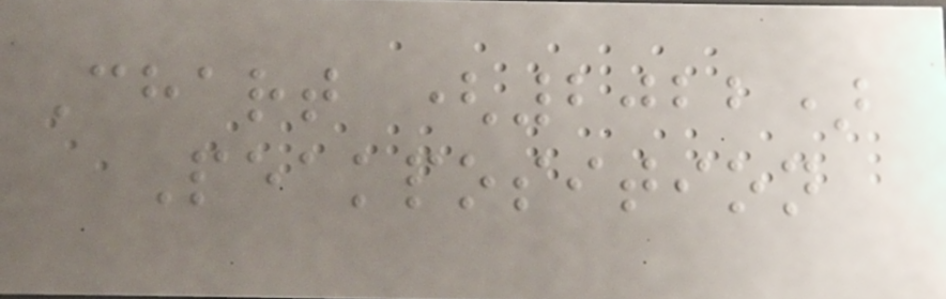Chart (2022)
Peakposition
